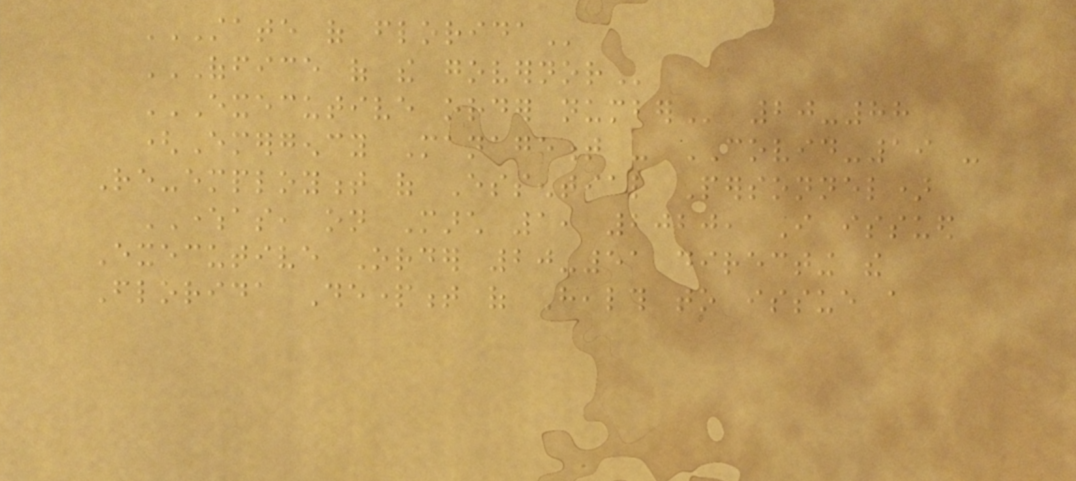STATE OF FLORIDA
OFFICE OF THE GOVERNOR
EXECUTIVE ORDER NUMBER 20-88
(Emergency Management - COVID-19 -
Re-employment of Essential Personnel)
WHEREAS, on March 1, 2020, I issued
Executive Order 20-51 directing the
Florida Department of Health to issue a
